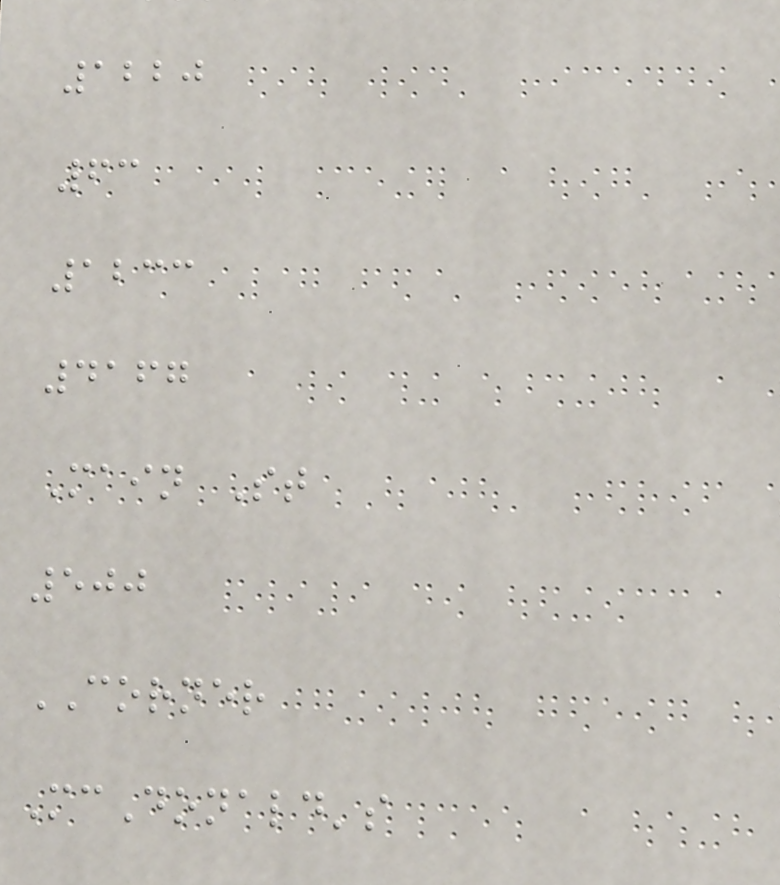1220
63
1233
4167
Main St
500
CORNER
McDonald's
